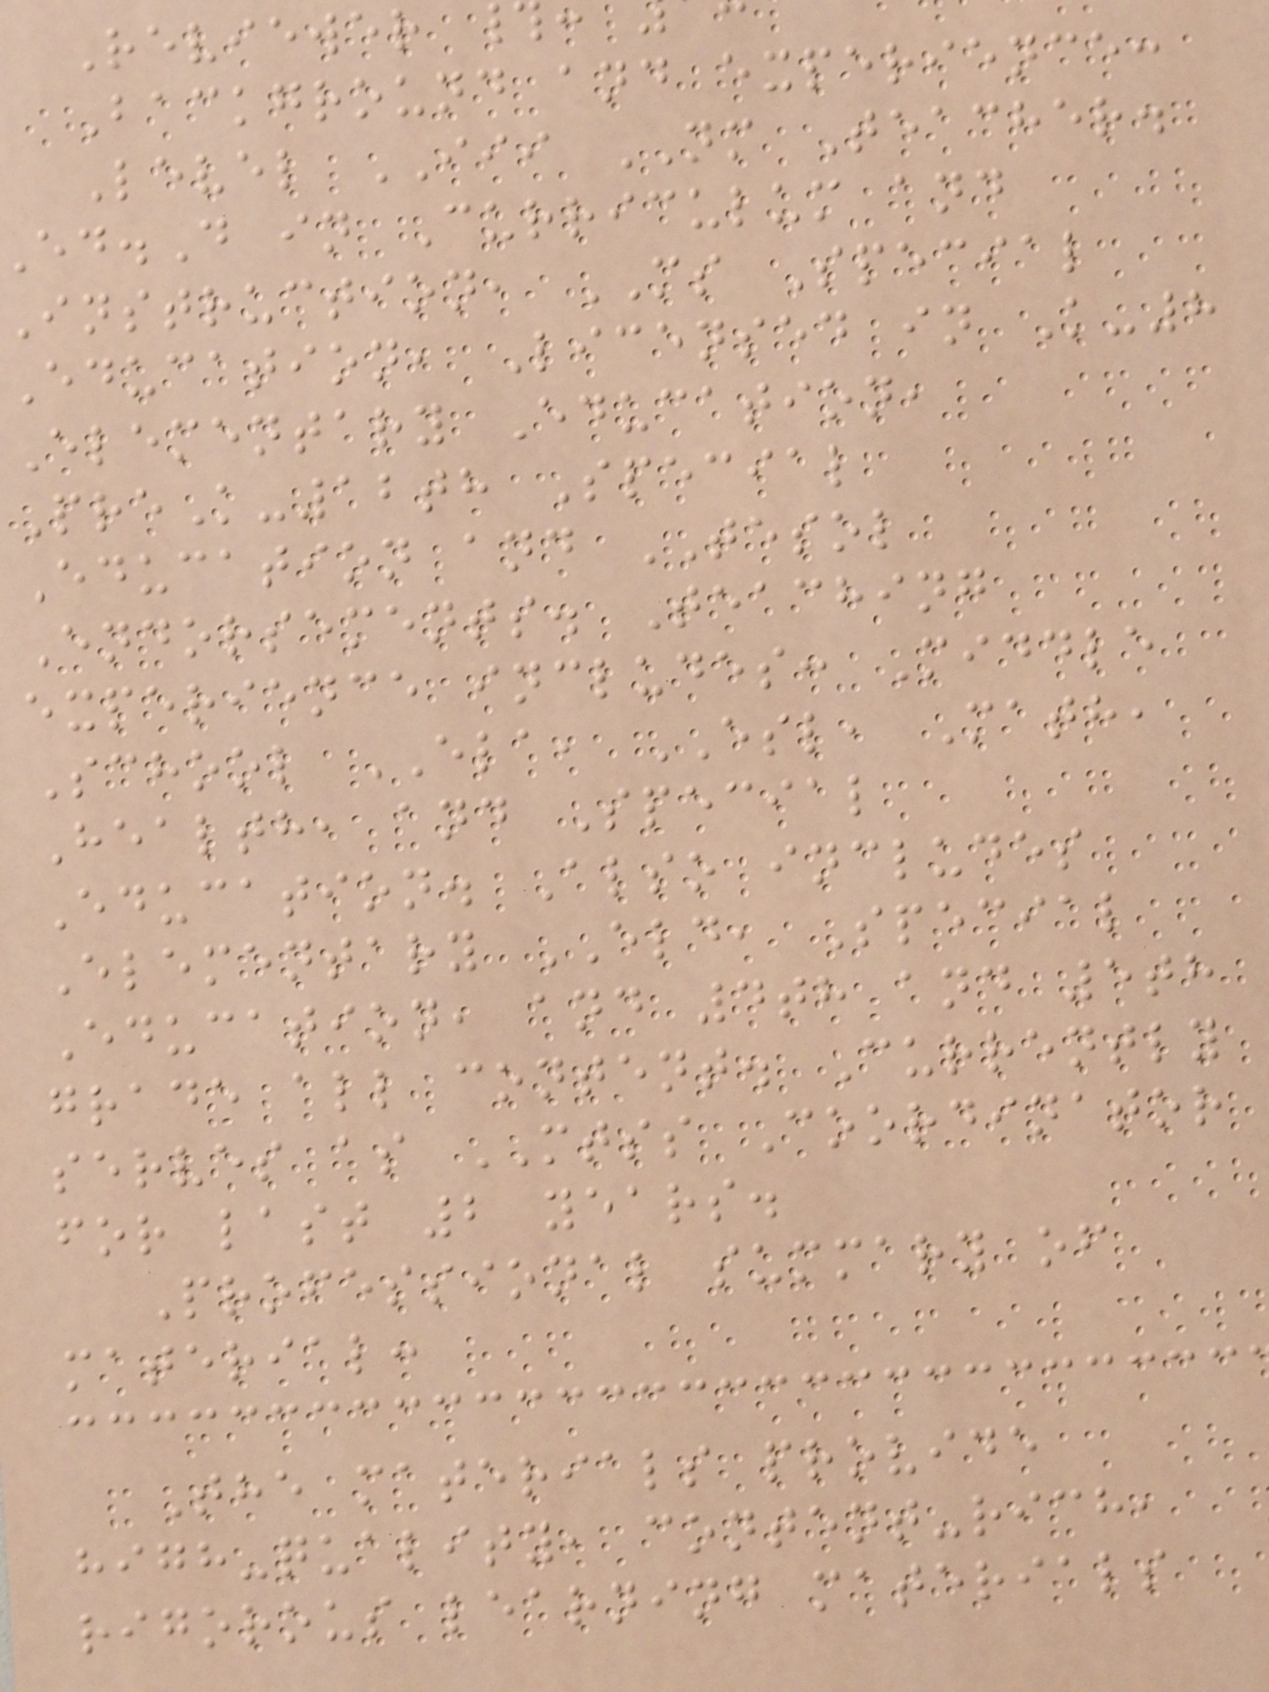Reviewer
Background and experience:
Level III NM Teacher.
d.D in Curriculum and
Instruction, MS Special
Education, Licensed in K-8
Elementary Education,
PreK-12th Special
Education and TESOL
Endorsements. Teaching
experience includes: Middle
School ELA, ESL, Math,
Health, and Special
Education. Also includes
Elementary ELD, Special
Education, and 4th and 5th
grade all content. Currently
serves as MTSS Coordinator
for last 2 years.
Professional summary of
material:
The materials provide
high-quality, content-rich,
rigorous learning materials
